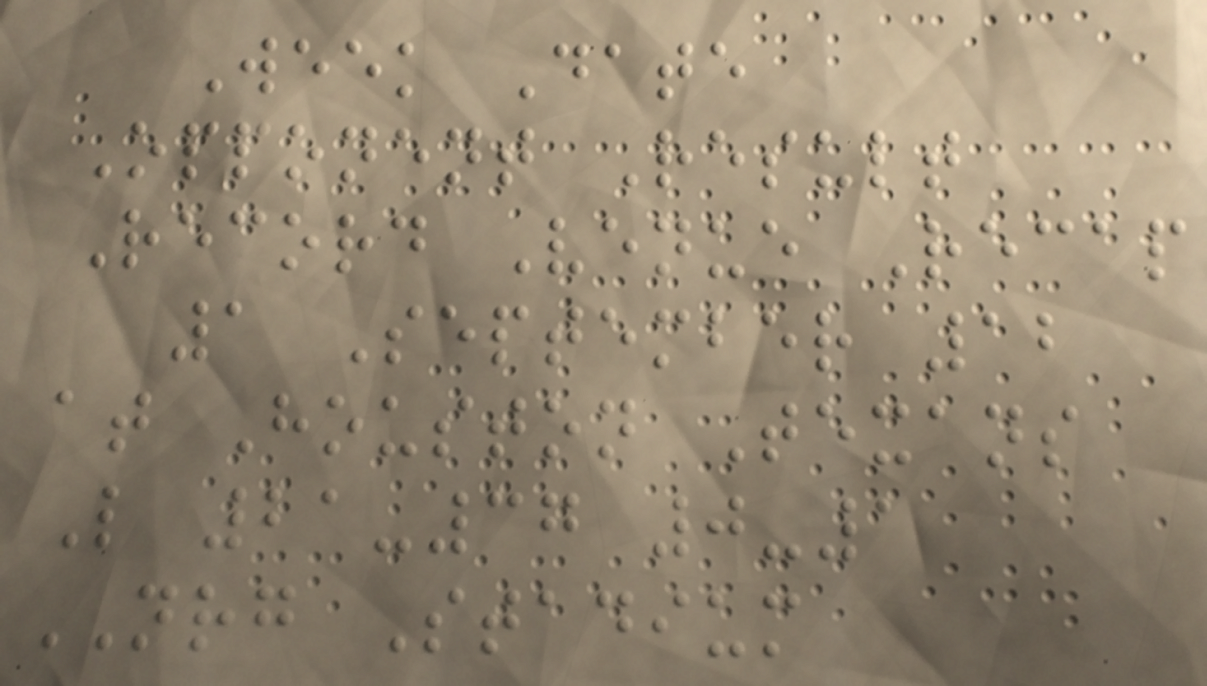Week Date
Opponent Result
Record Venue Recap
1 September 12
at Houston Texans
L 21-37 0-1
NRG Stadium
